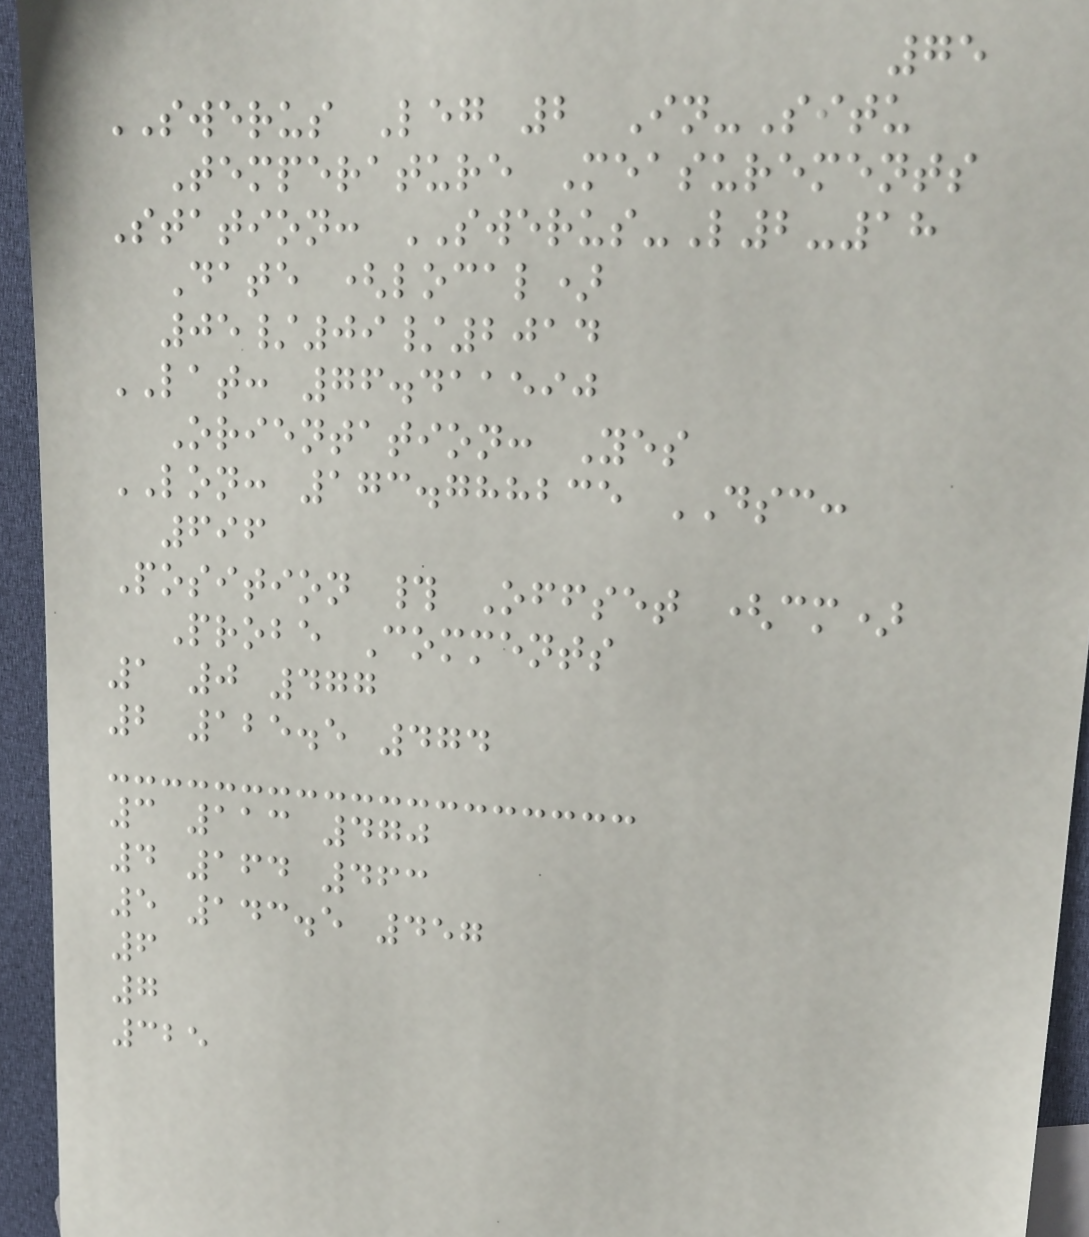75
SWERUS Leg 2 In-Situ
Temperature Measurements
Station: SWERUS-L2-18
Date (local)
05/09/2014
LAT: 76.411590
Orientation: Yes
LON: 173.788235 DSC:
696
Position # Offset (cm)
Probe Comments
1 0 477
2 125.5 474
3 113 470
4 164 463
5 143.5 457
6
7
325
